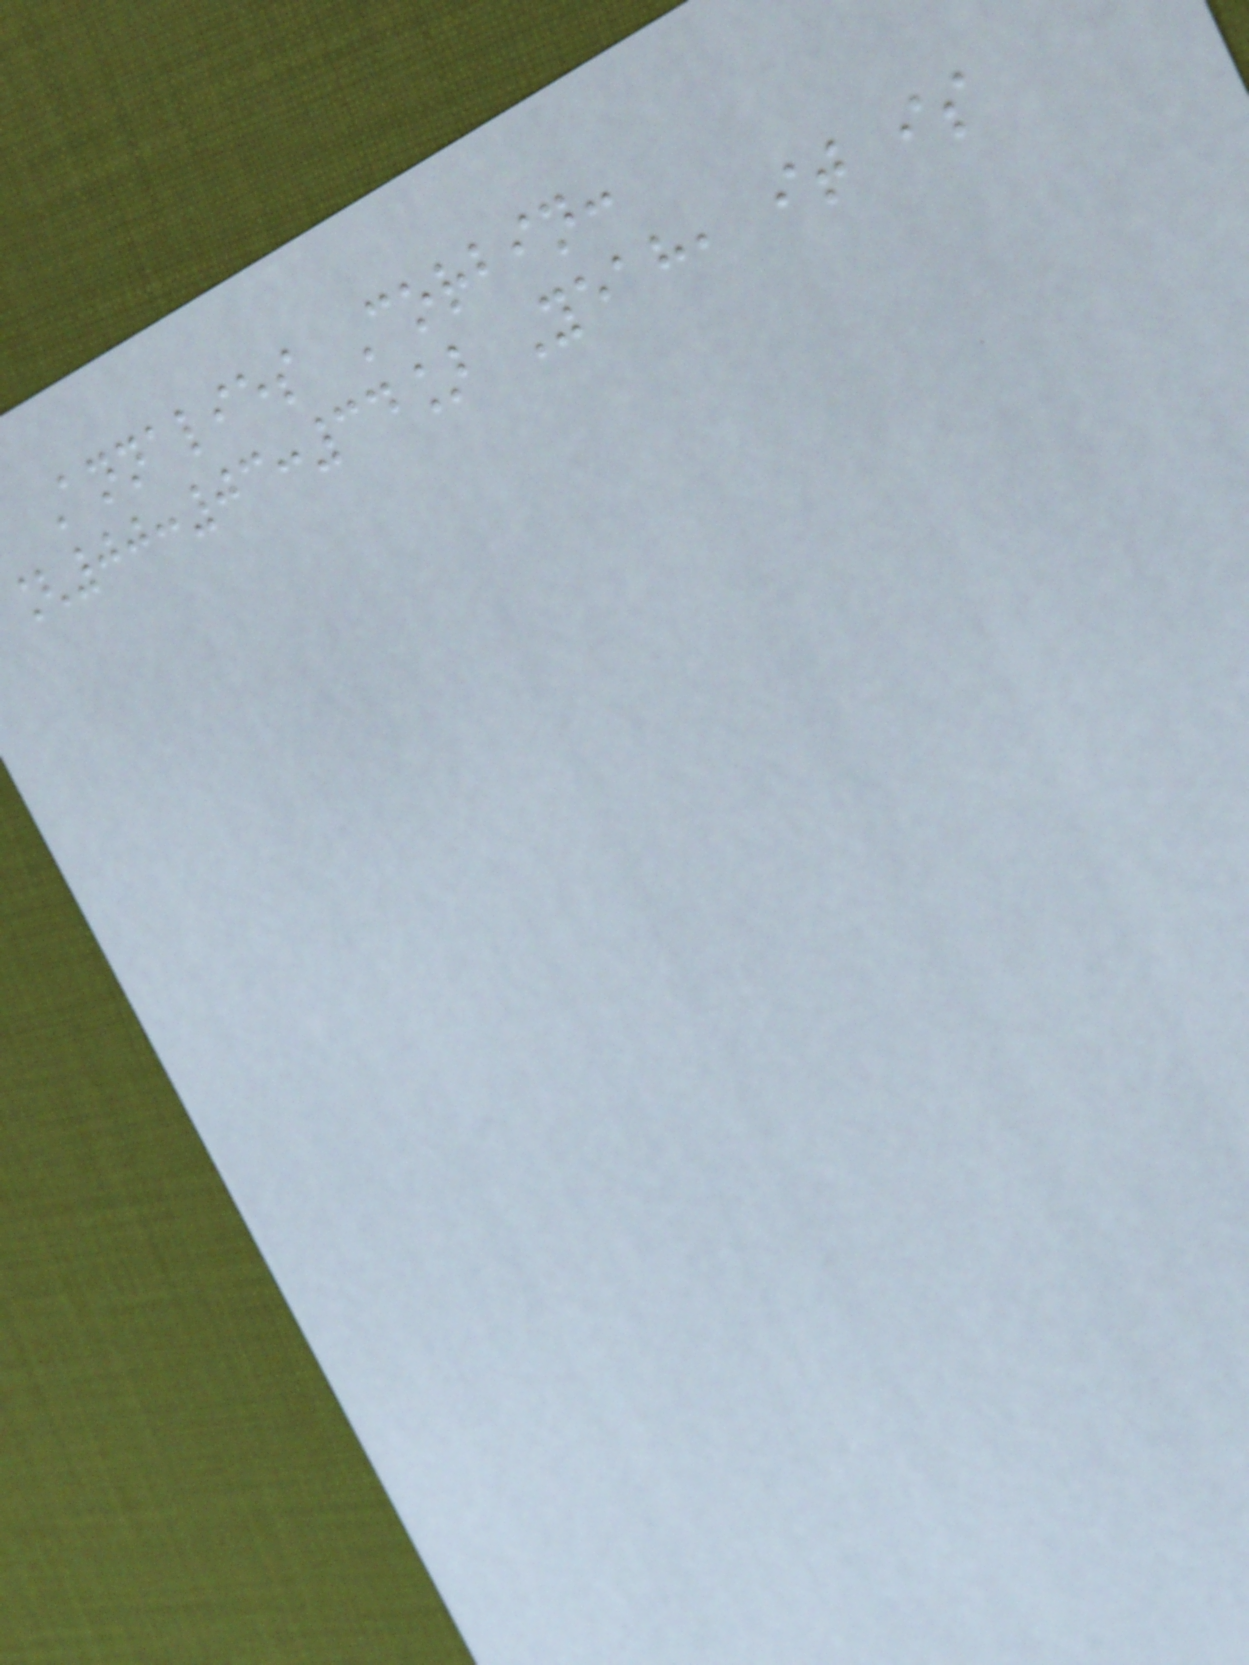Annalies Corbin:
[00:03:34] Yeah, it is
